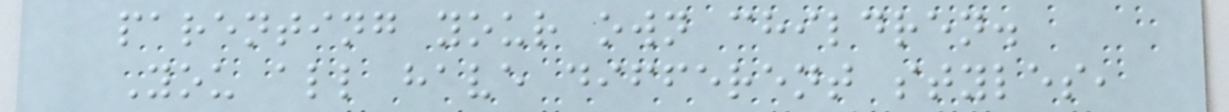parenting your own children.
You all have different styles,
